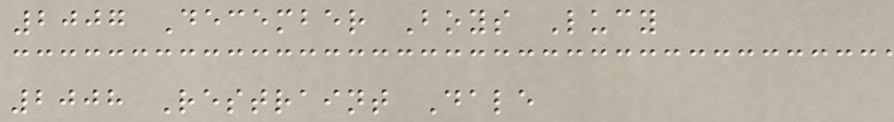2007 December Boys Lucy
2008 Restraint Dale
